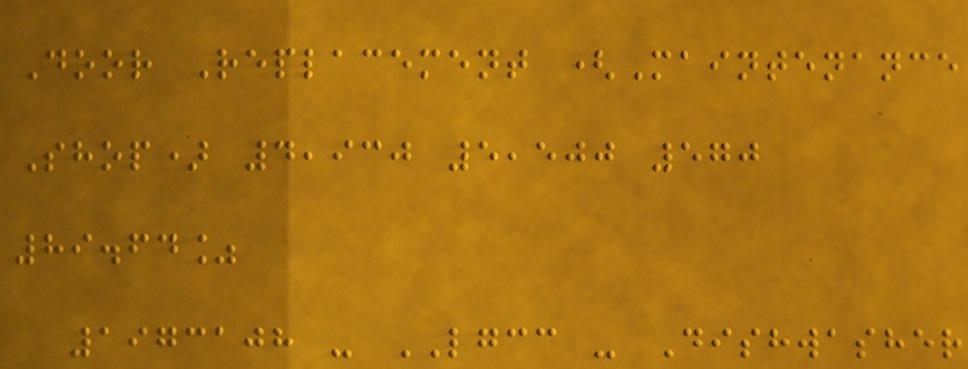Door Replacement (Maintenance
Shop) 4,930 5,500 570
89.64%
1973108 - LGCC - Dishwasher
